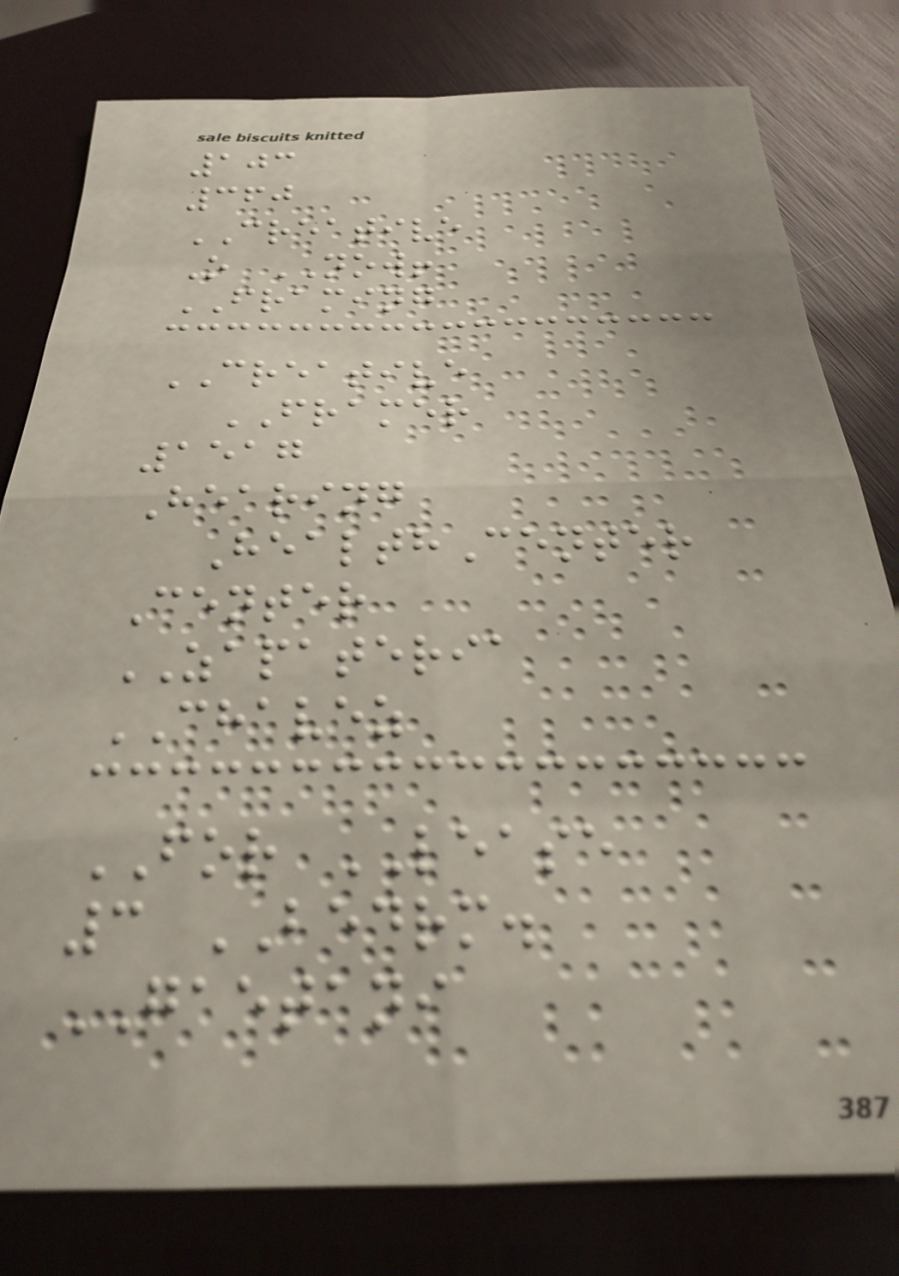103
360
CREATIVE
O NOW!
FRAMING
CREATIVE
FRAMER
1517
Hearing
HealthCenter
Center
ZAPATERIA
CHAVEZ
FOR LEASE
3 BEDRM.
GAETANI
